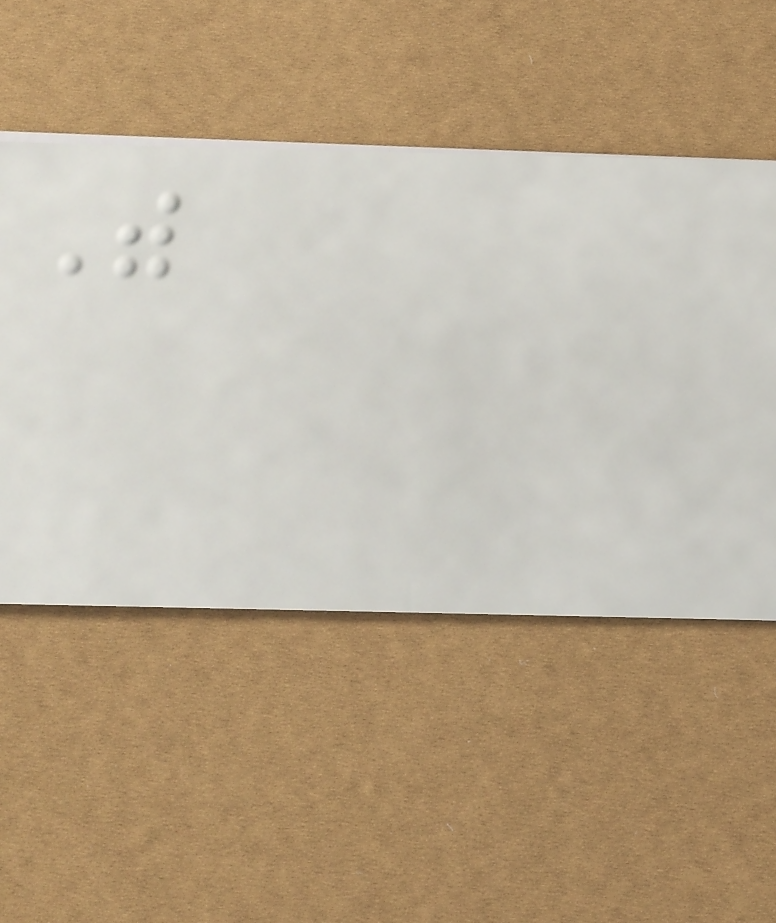With
